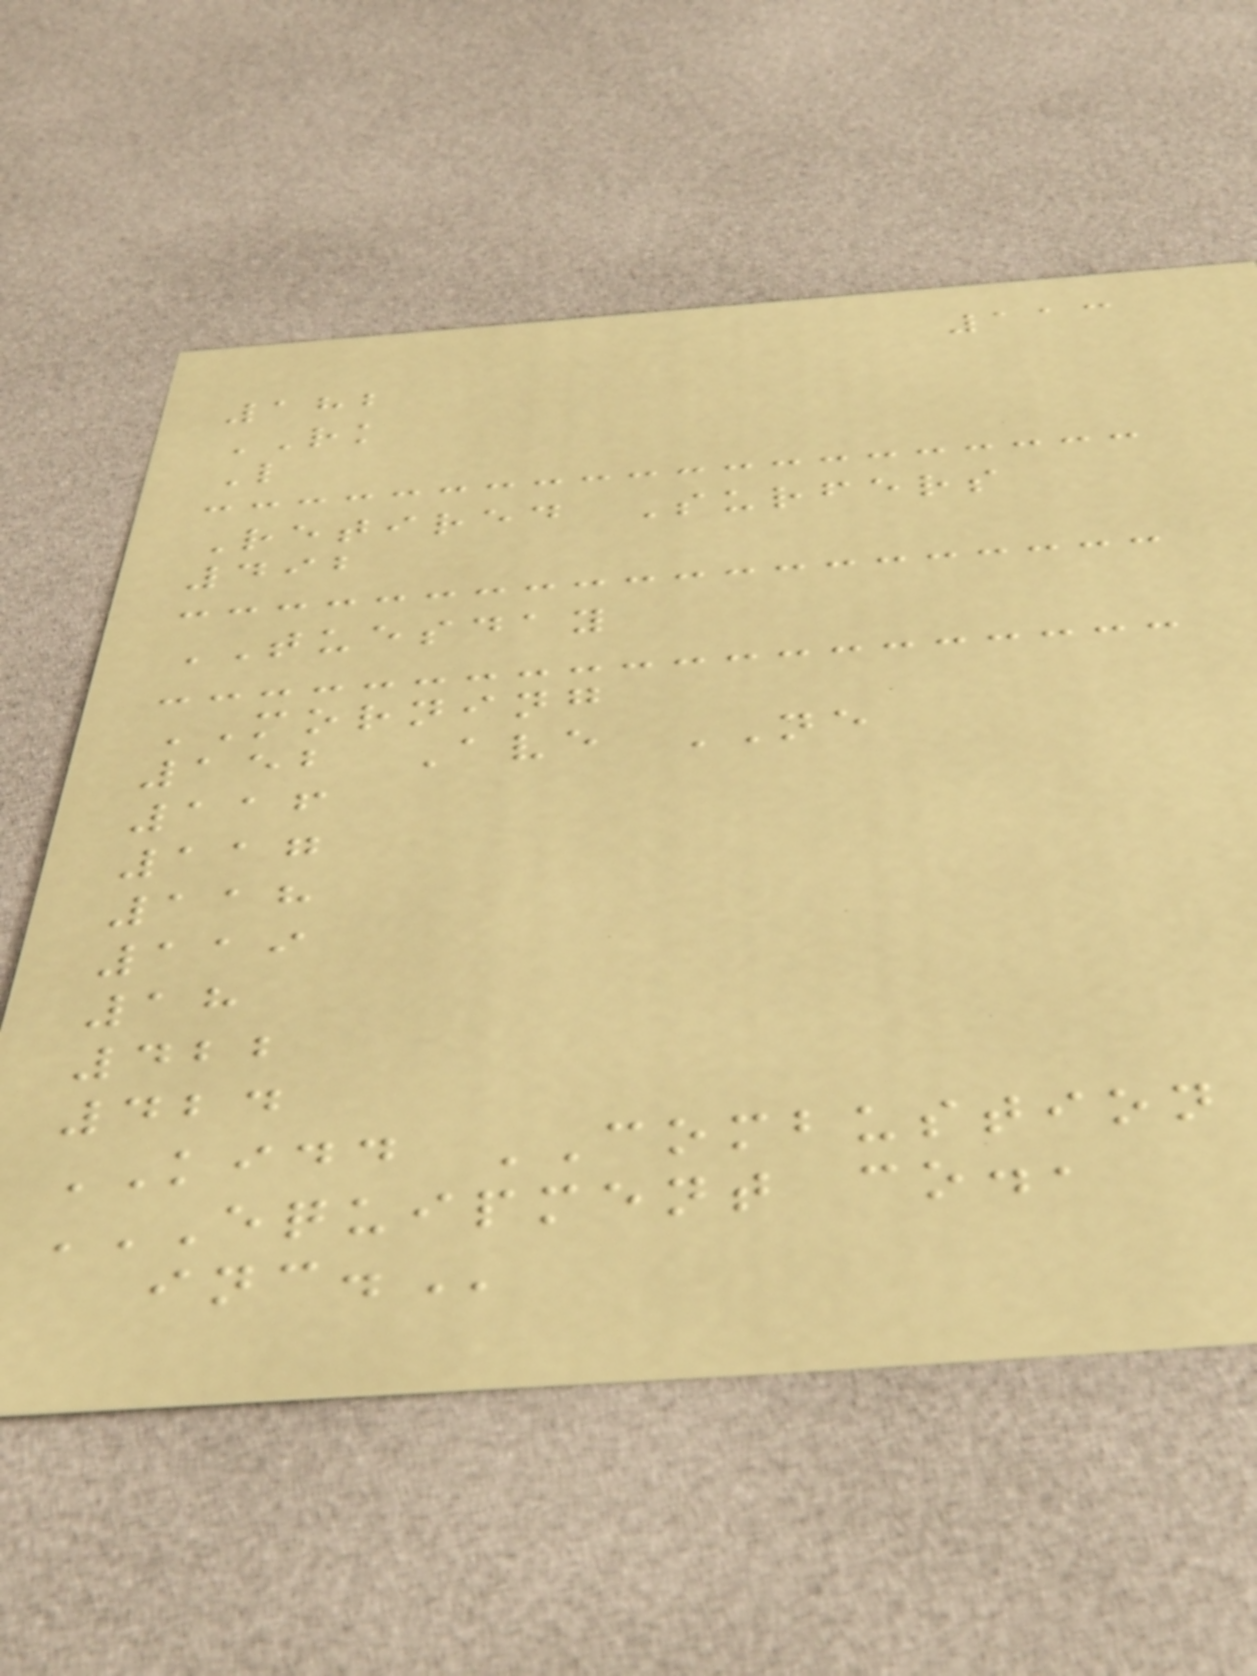113
182
RK
L
Retired Surfers
492
TUESDAY
MORNING
152 Ave NE
116
117
118
119
18
422
424
KIDD COMBUSTION
EQUIPMENT CO.,
INC.
